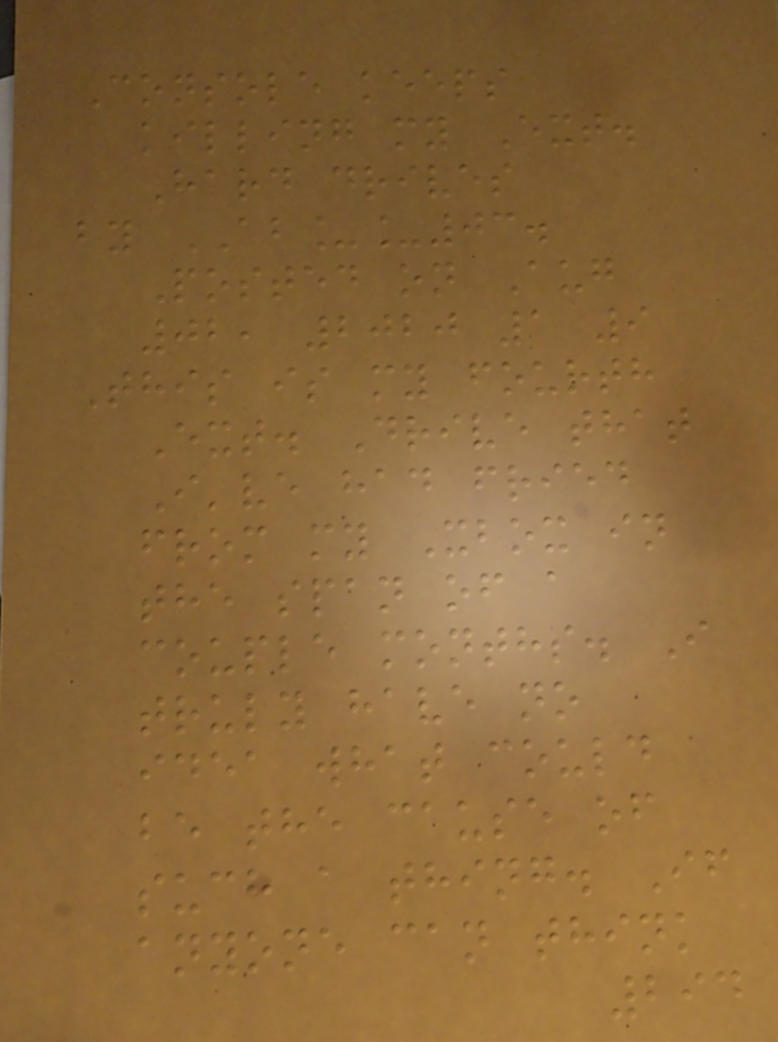Console keeps
killing my Ext.
Hard drives
by AB__03.
Posted on Aug
02, 2020 1 9
This is my fourth
Ext. Drive that
I've had fried
from my Xbox in
the span of a
couple months. I
truly have no
idea what could
be the cause of
such a thing. If
anyone can think
294
